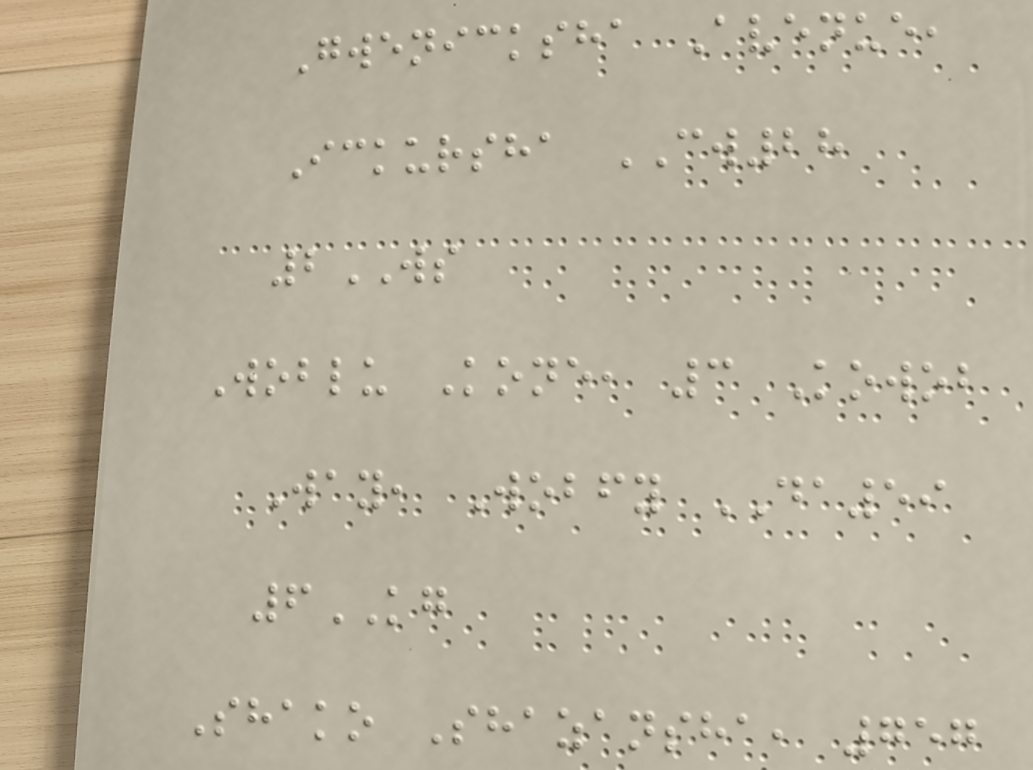Gwenicksha Avenue,
Ickursha CW28
2WS
Woblu Kone, 3 Kowob
Way, Wobfy DA59
6KG
Shako Shazansha, 757
